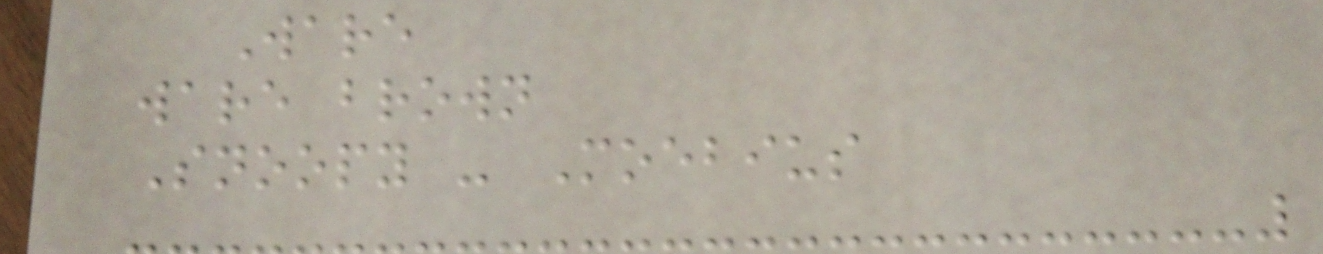Ware
ware brown
Snoopy - Moebius
